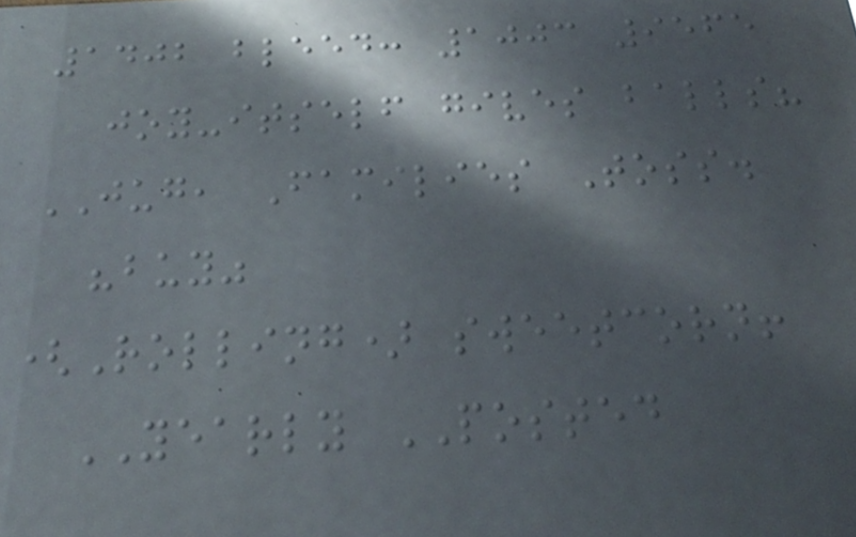1402 bleed: 1003 9565
joy-itself gives balls?
JUG, Families Toss.
"buy"
(Rolling) sweetcorn!
YEARLY POSTED
